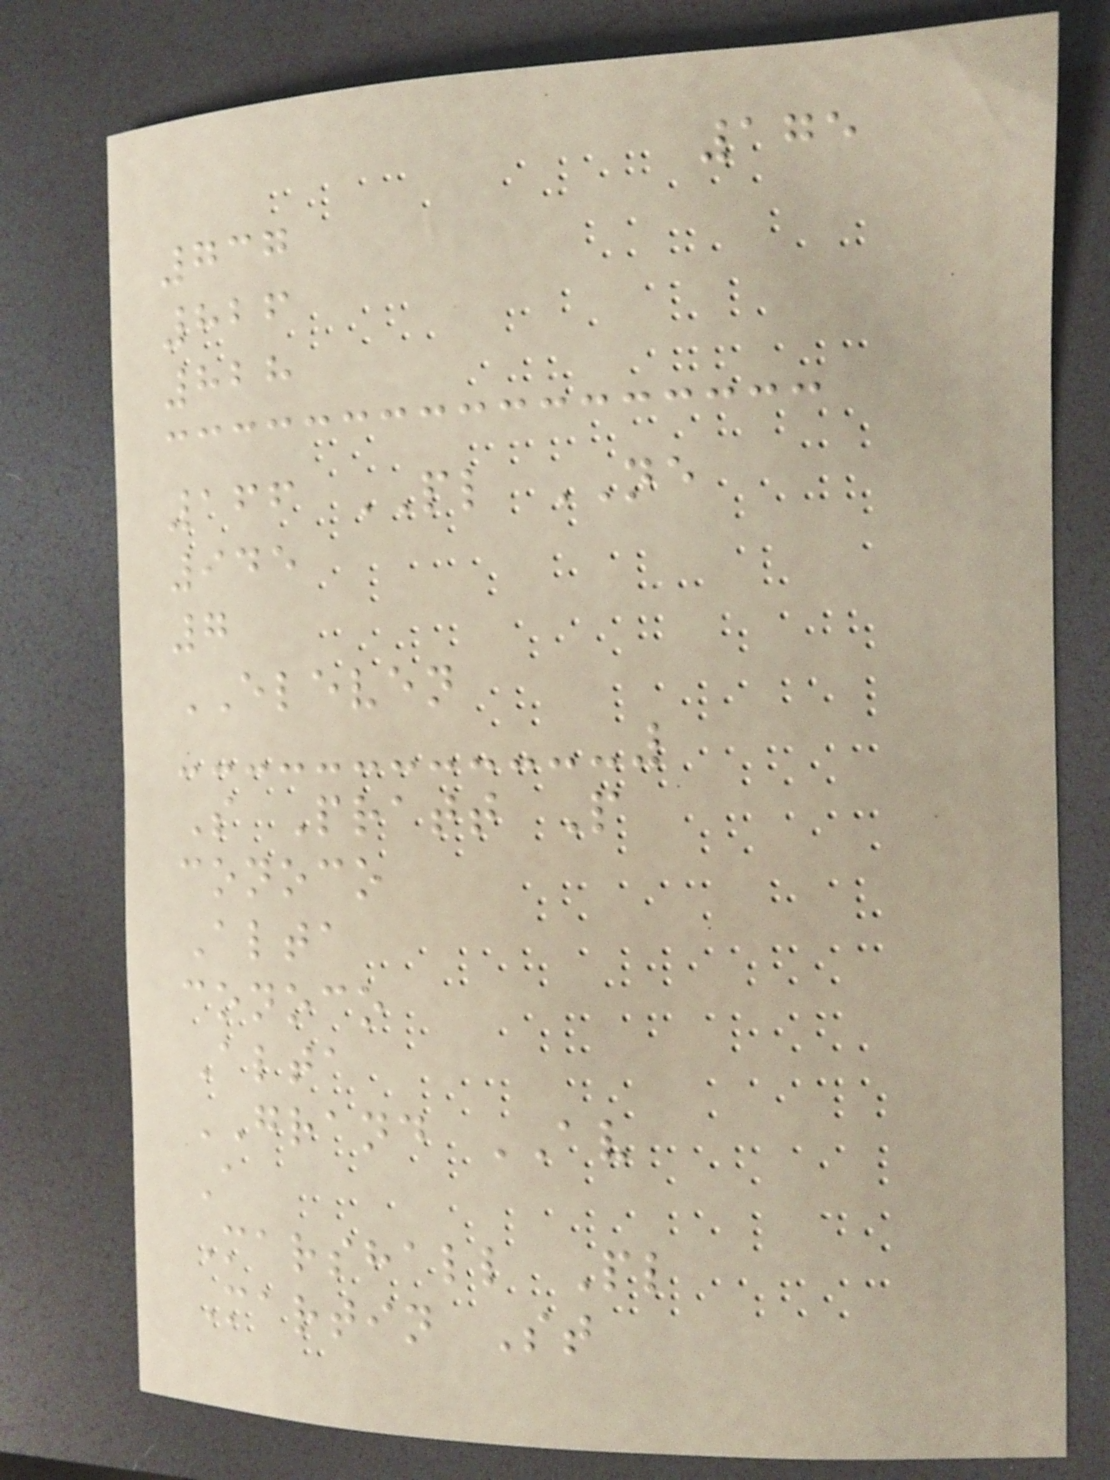175
737
826
828
166 PL NE
945
7
ELEVEN
S Pratt P
conoco
Alta
conoco
Alta
GRAND AV
A
Marshall Pl
Martin St
